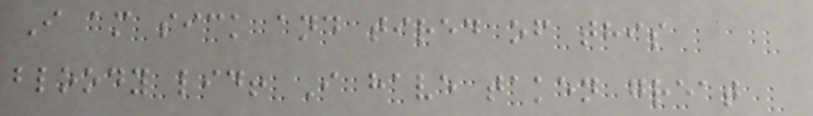I am sick and tired of this
bloody lid! I have taken great
